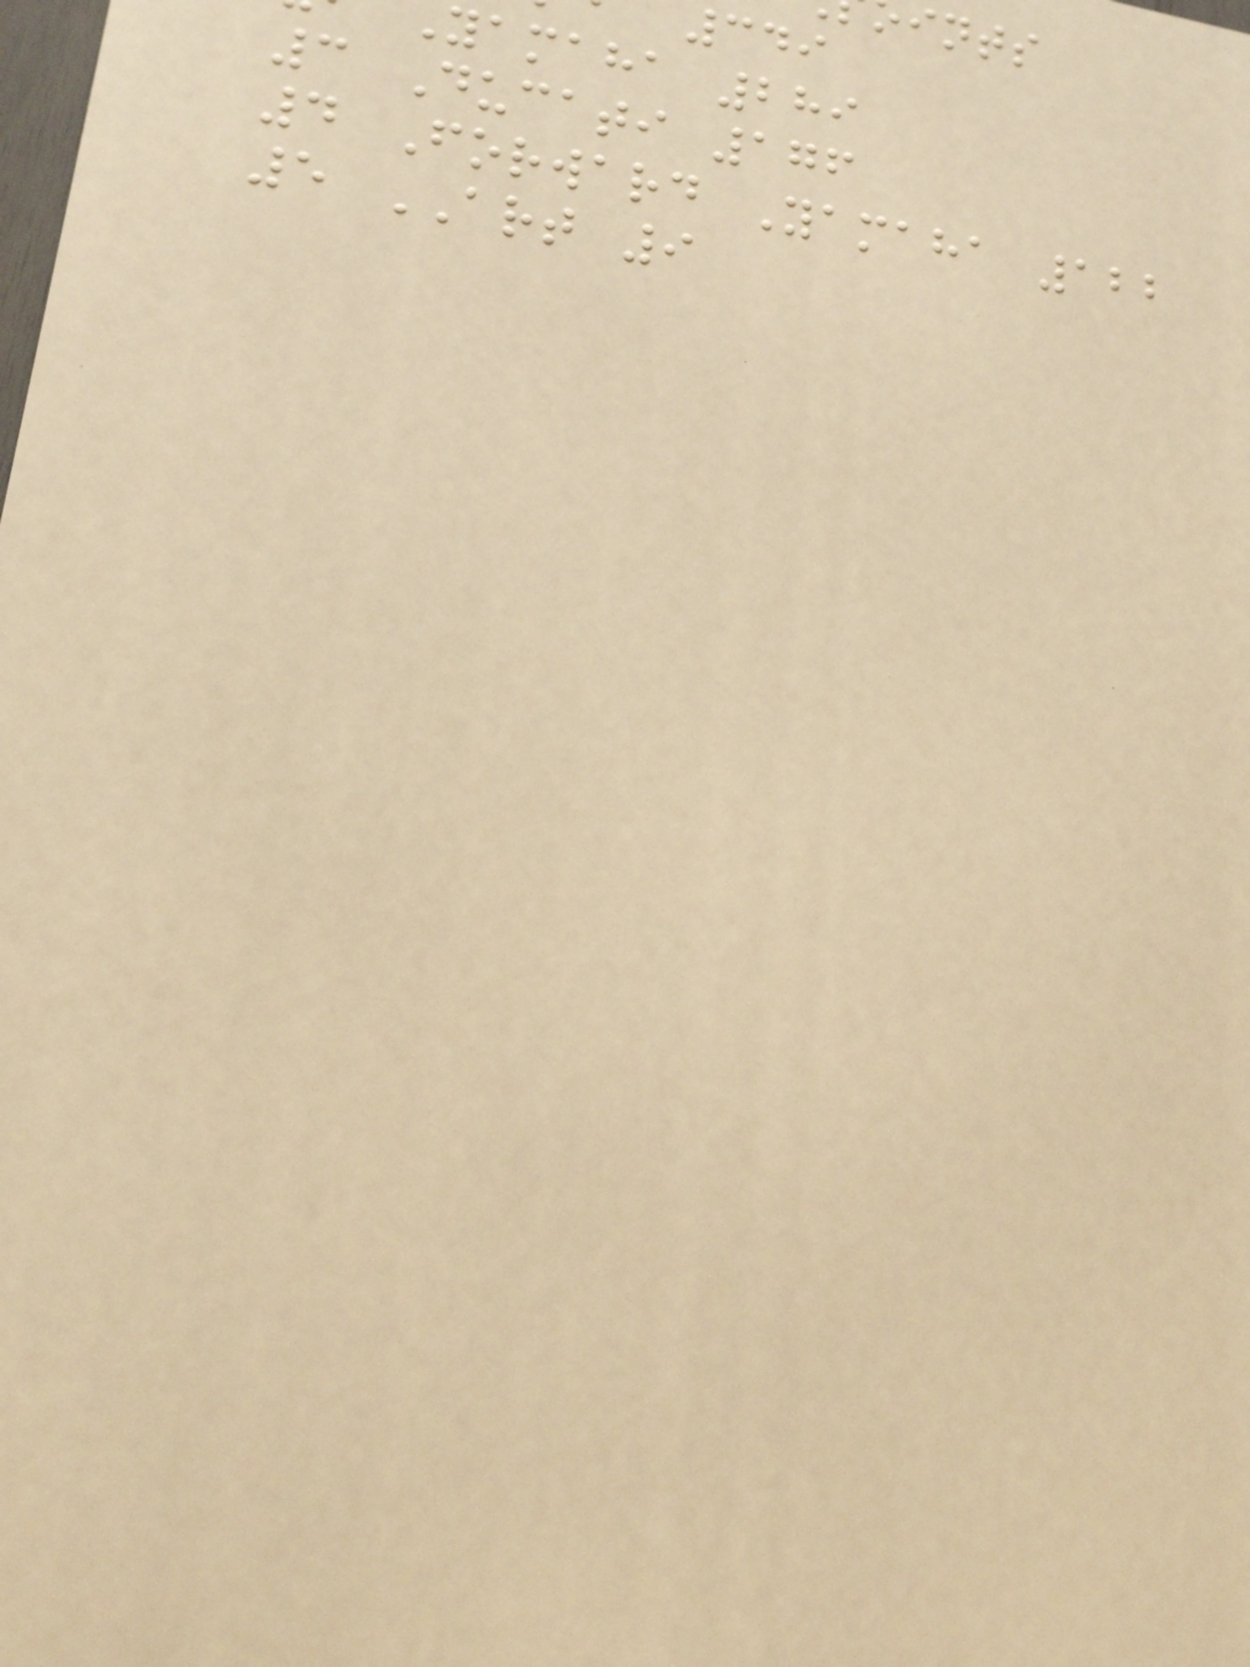349
yamaha 289
3 Ducati 176
4 Forward Yamaha 122
5 ART 9
